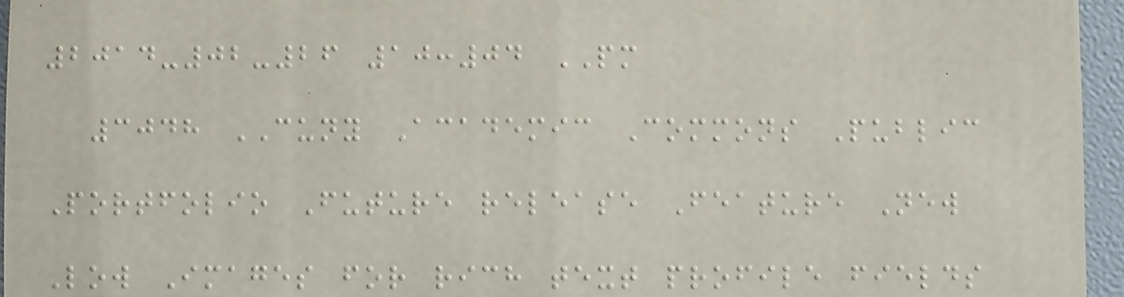2014-02-26 10:04 PM
3048 CUNY Academic Commons Public
Portfolio Future release Feature New
Low Images for rich text profile fields
